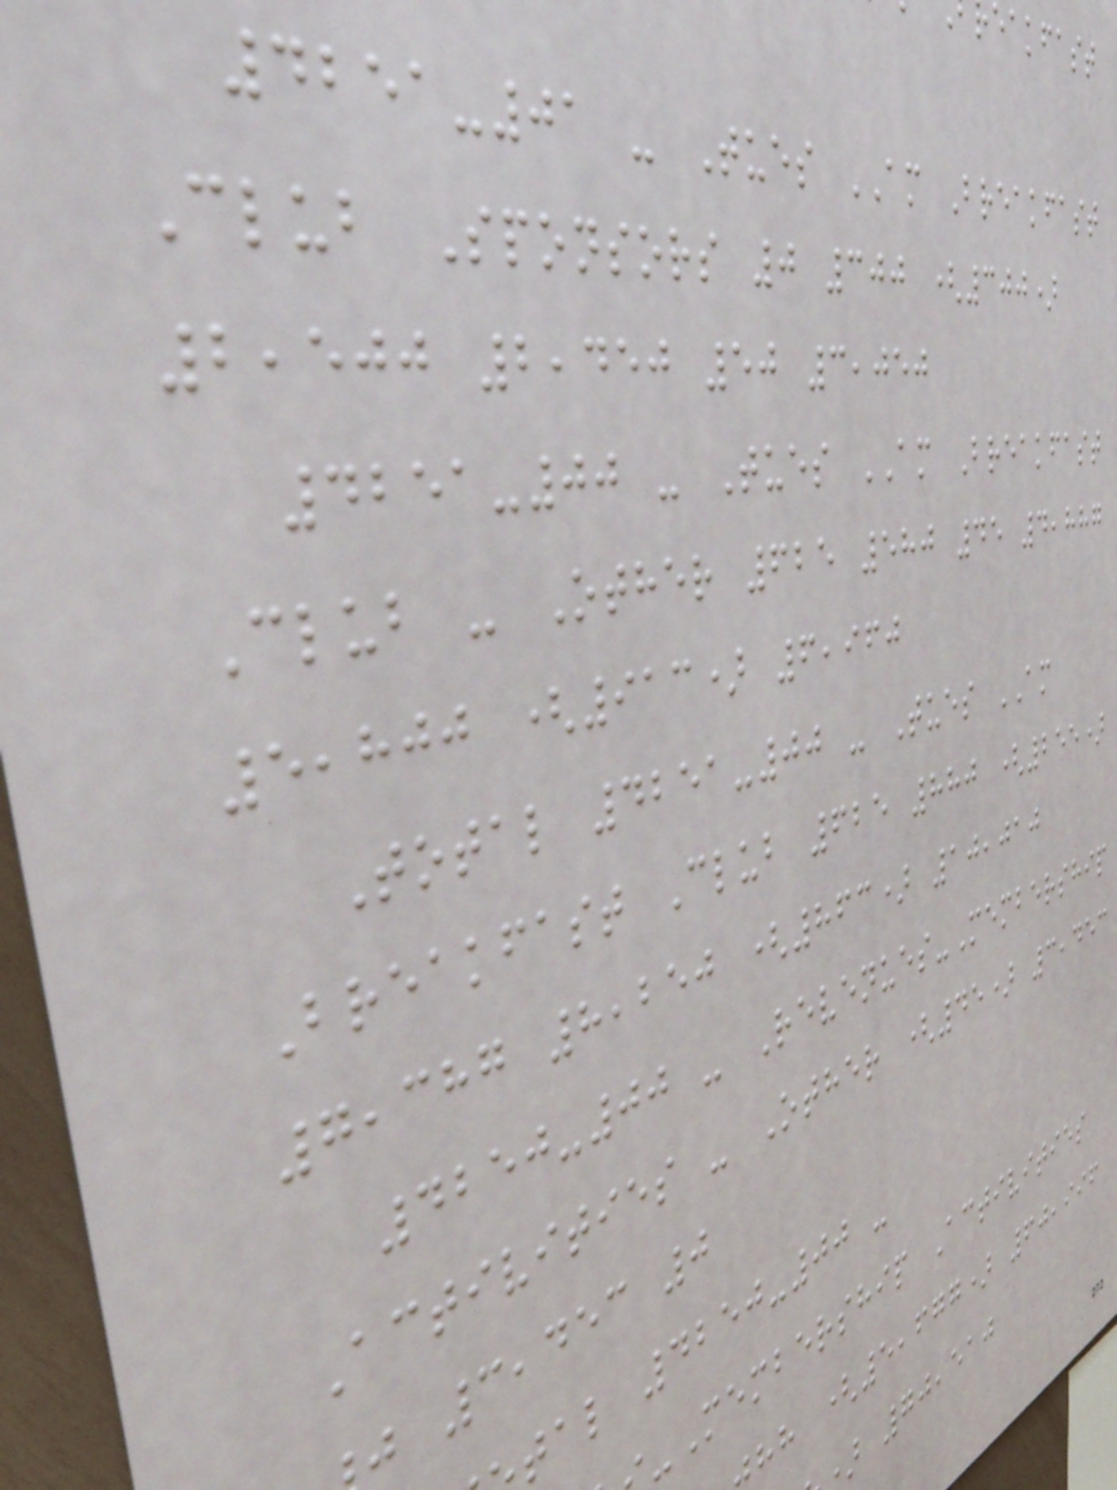4251-01 - Tues AM Breakfast
Club Sponsors 0 300 (300)
2,500 2,450 50 3,050
4251-00 - Tues AM Breakfast
Club - Other 625 580 45 4,887
5,800 (913) 6,960
Total 4251-00 - Tues AM
Breakfast Club 625 880 (255)
7,387 8,250 (863) 10,010
4250-00 - Revenues-Membership
Activities - Other (45) 3,453
j 3,453 0
tal 4250-00 -
-Membership Activities
hh (5,677) 60,996
70,510
